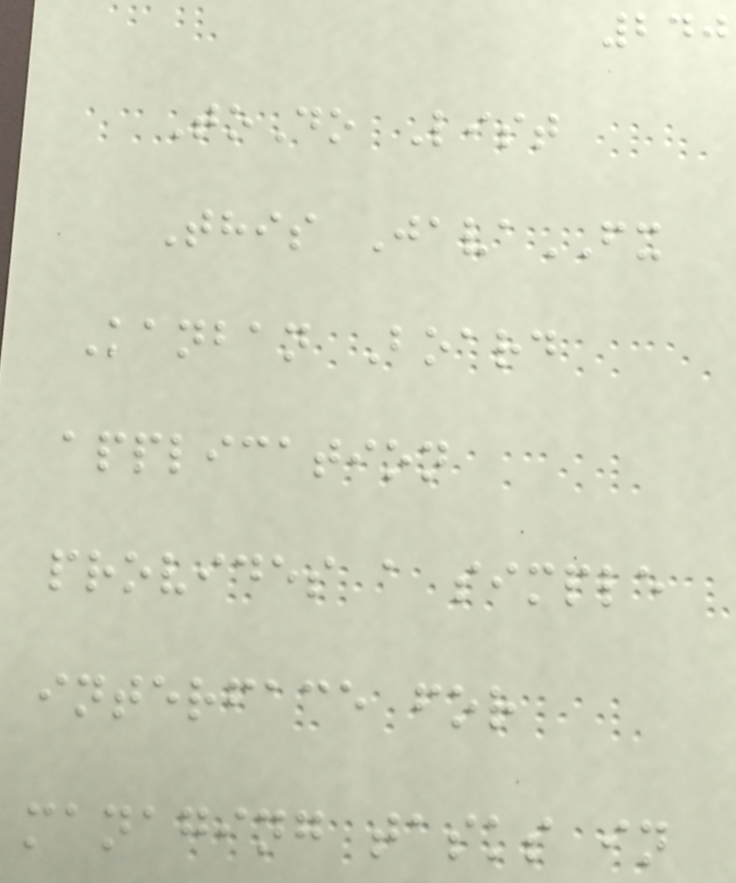240
ToDo List
This JavaFX
Kanban Board
application
provides a simple
interface for
managing tasks in
